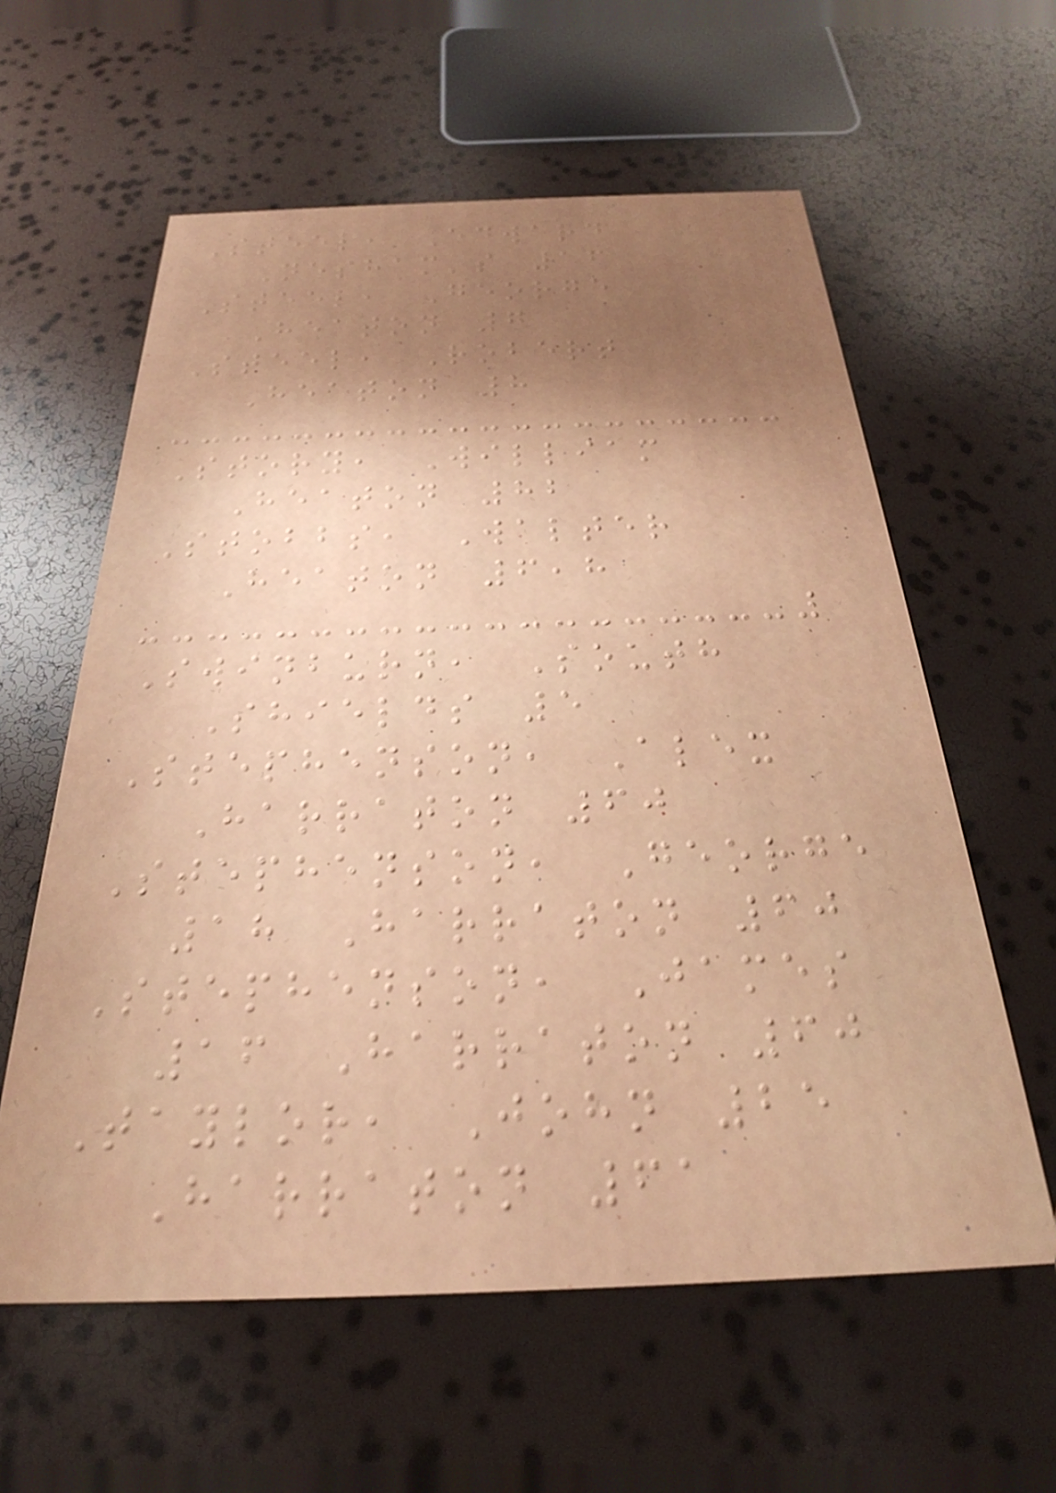Steel, Edward
Nesham's 16
Steel, George
Heaton 7
Steel, Robert
Heaton 8
Story, William
Heaton 82
Stobbs, Walter
Heaton 6,8
Swinburn, South
Shields 5
Stephenson, Alex
Harraton 60
Stephenson, George
18 Harraton 60
Stephenson, James
16 Harraton 60
Taylor, John 25
Harraton 61
